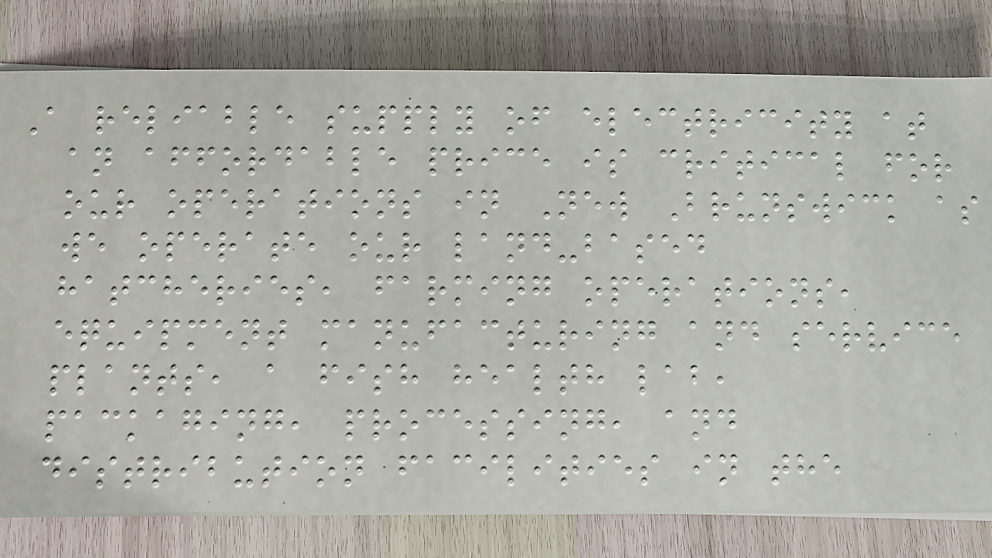A reliable supply of electricity at
an affordable price is critical for
our operations in New Brunswick as
we operate our land-based
hatcheries, farming operations,
equipment manufacturing and service
plants, a fish health lab,
packaging, processing, and
distribution facilities in the
